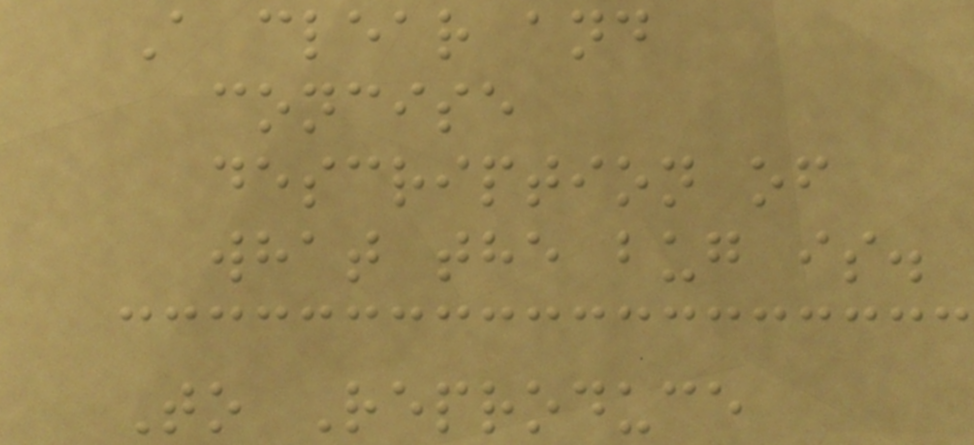A clear and
concise
description of
what the bug is.
To Reproduce
